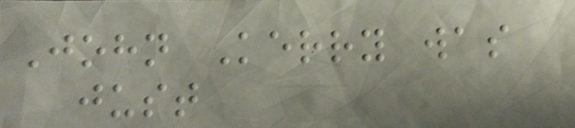John Kerry was
just
